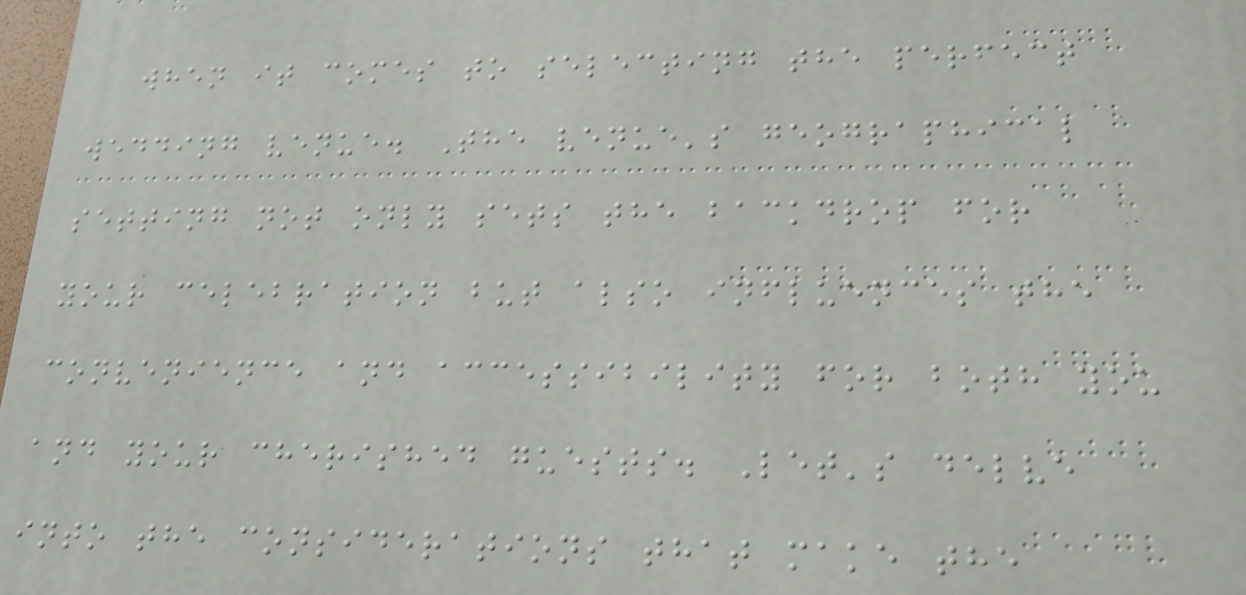when it comes to selecting the perfect
wedding venue. The venue's geographical
setting not only sets the backdrop for
your celebration but also influences the
convenience and accessibility for both you
and your cherished guests. Let's delve
into the considerations that make the
